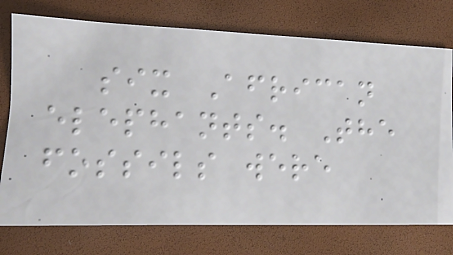six African
elephants. The
fossils were
